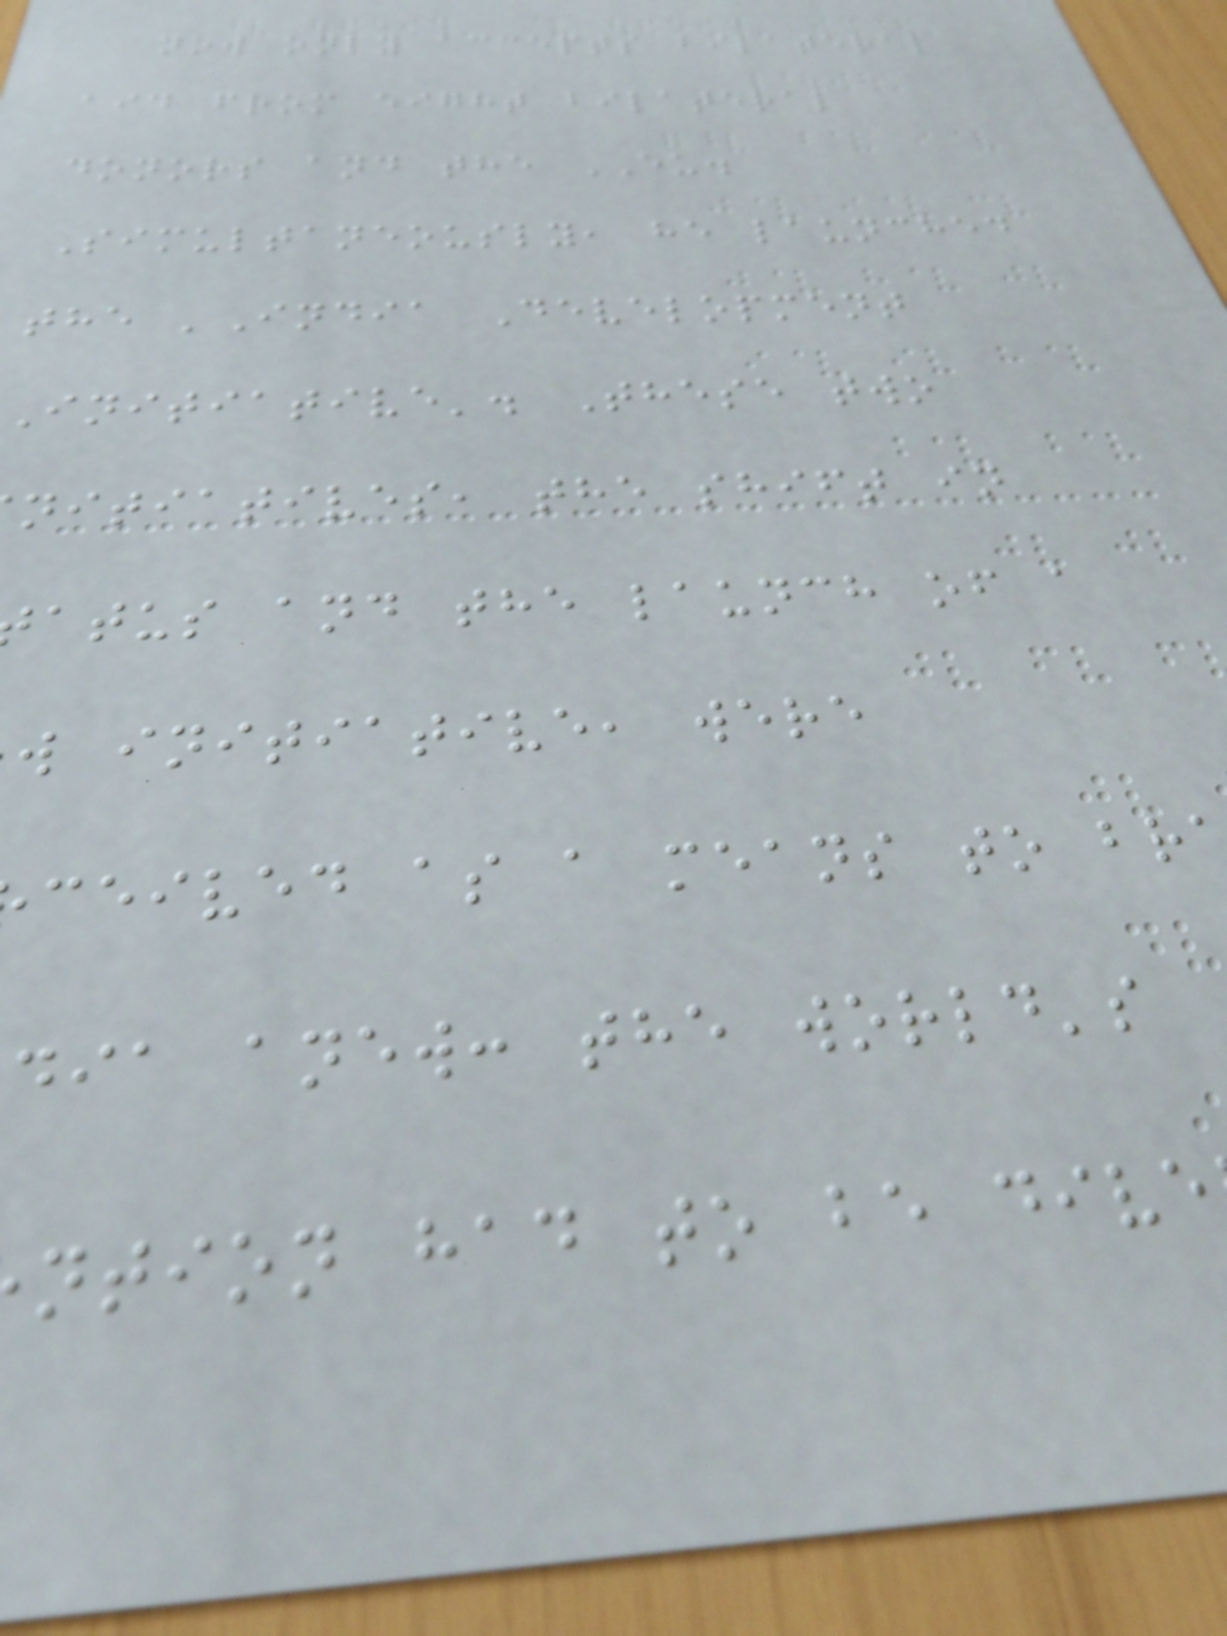now only accepts bilateral
aid from eight bilateral
donors and the EU.
Simultaneously, he launched
the 'India Development
Initiative'. These two
nitiatives, the shift in
atus and the launch of a
w initiative, were
ceived as a means to br
dia anew: the world's
ntion had to be dive
